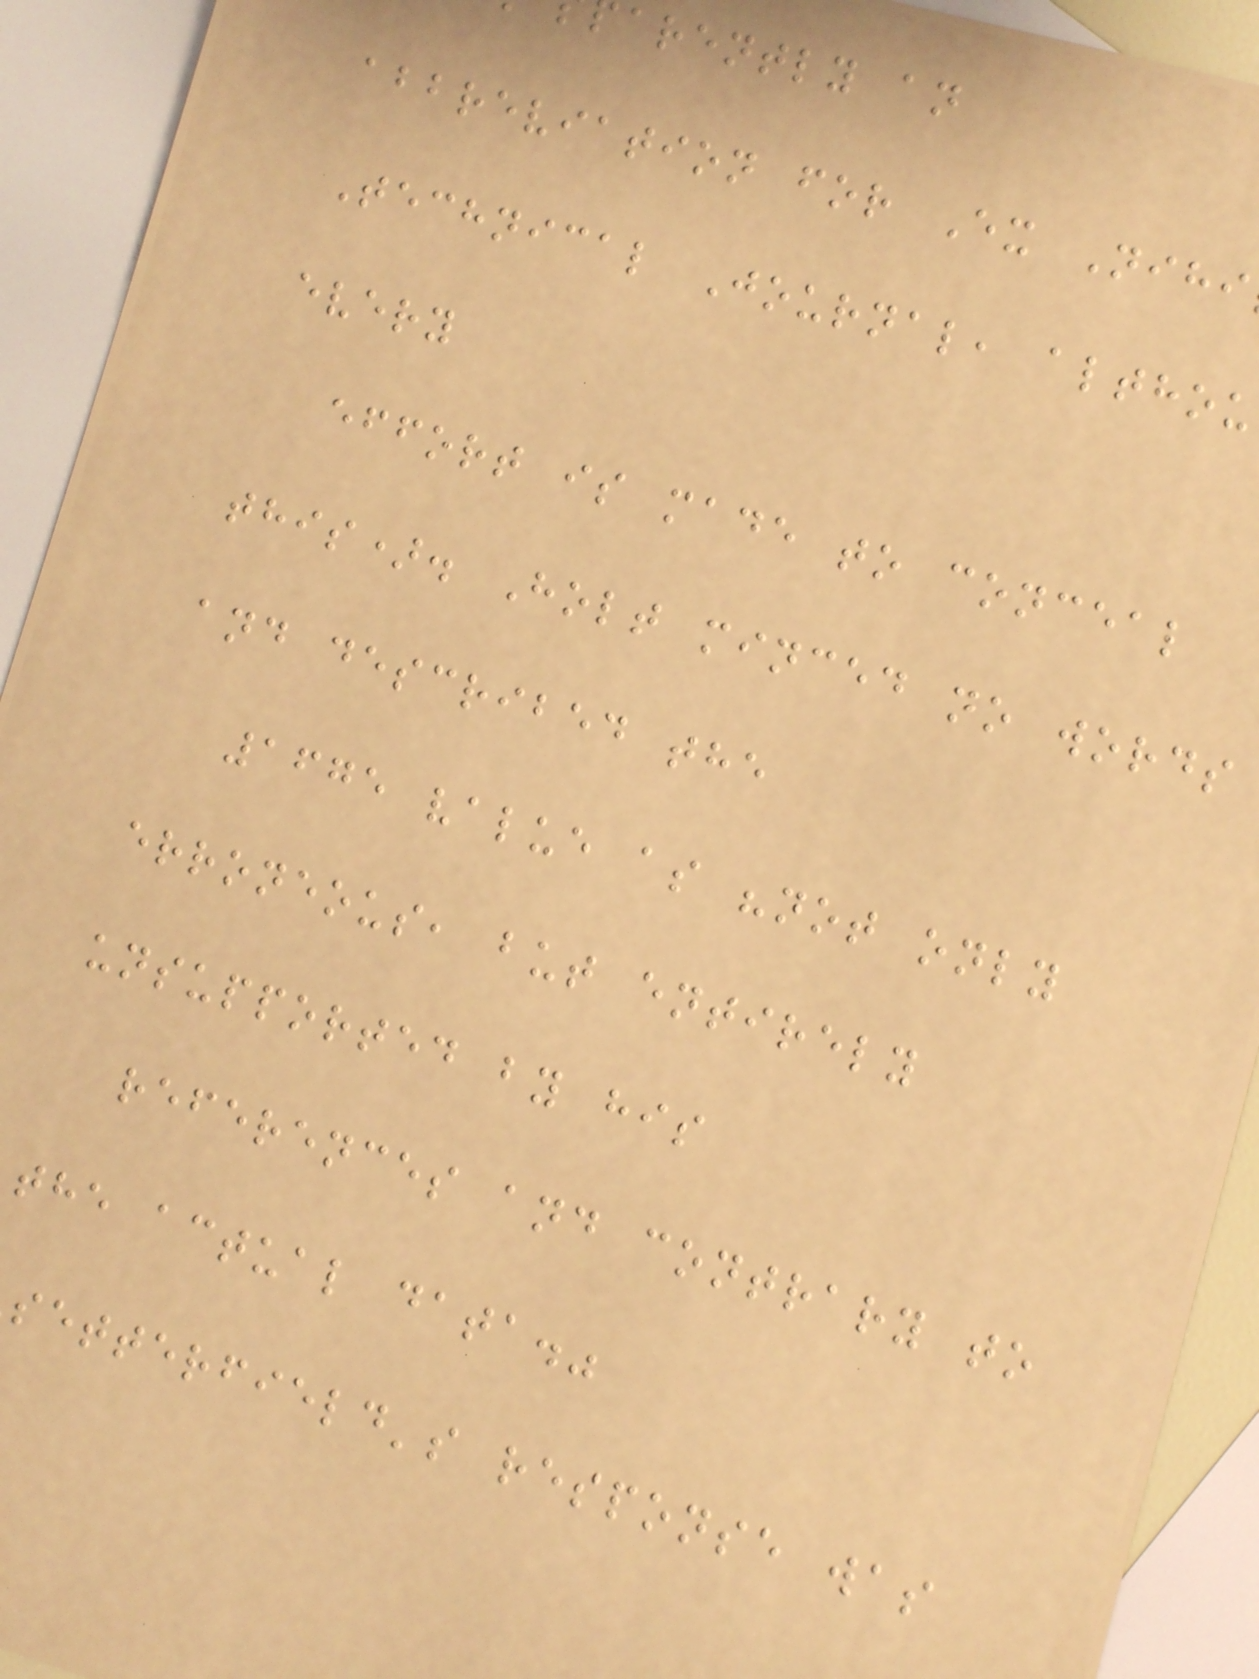arently an
abbreviation for Ex Nihi
Technical Journal, althou
every
effort is made to conceal
this). Holt minced no words
and described the
1675 value as "not only
erroneous, but entirely
unsupported by his
references and contrary to
the actual data."
setterfield's response was
